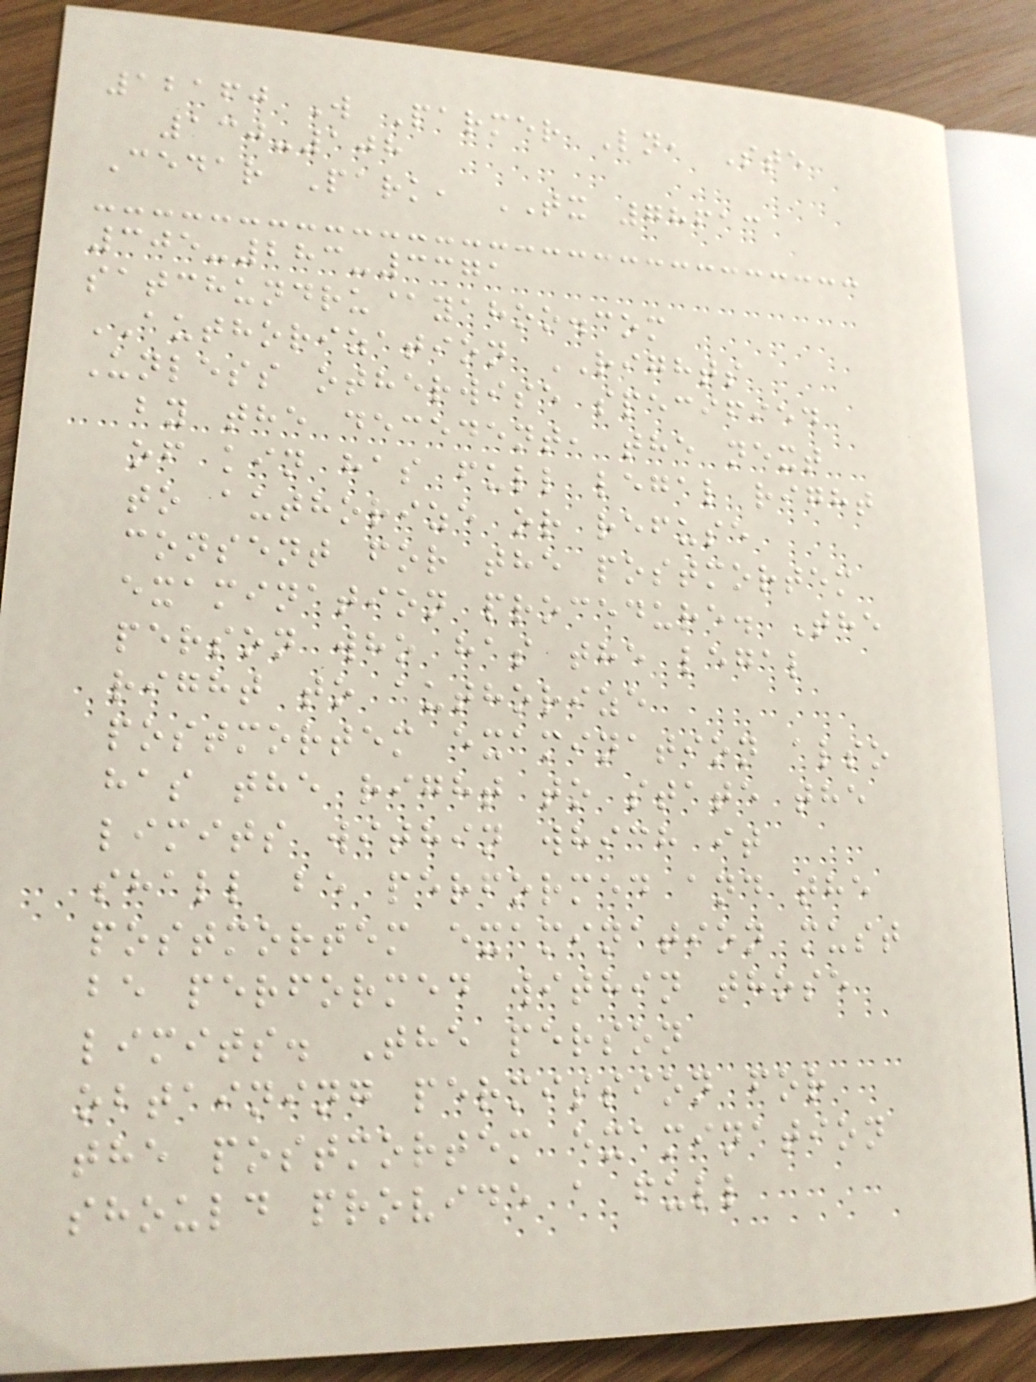12160 W Parmer Ln, Ste
130-108
Cedar Park, TX 78613
305-283-3371
satchundru@yahoo.com
AUTHORIZATION RIGHTS
Unless otherwise specified
by the decedent, the next
of kin has full legal right
to authorize or refuse
consent for the postmortem
examination procedure. The
person who has the legal
right to authorize
postmortem examination also
has the right to state the
limits within which it
shall be performed and the
postmortem examination must
be performed within those
limits. The person
obtaining permission for
the postmortem examination
should provide a full
